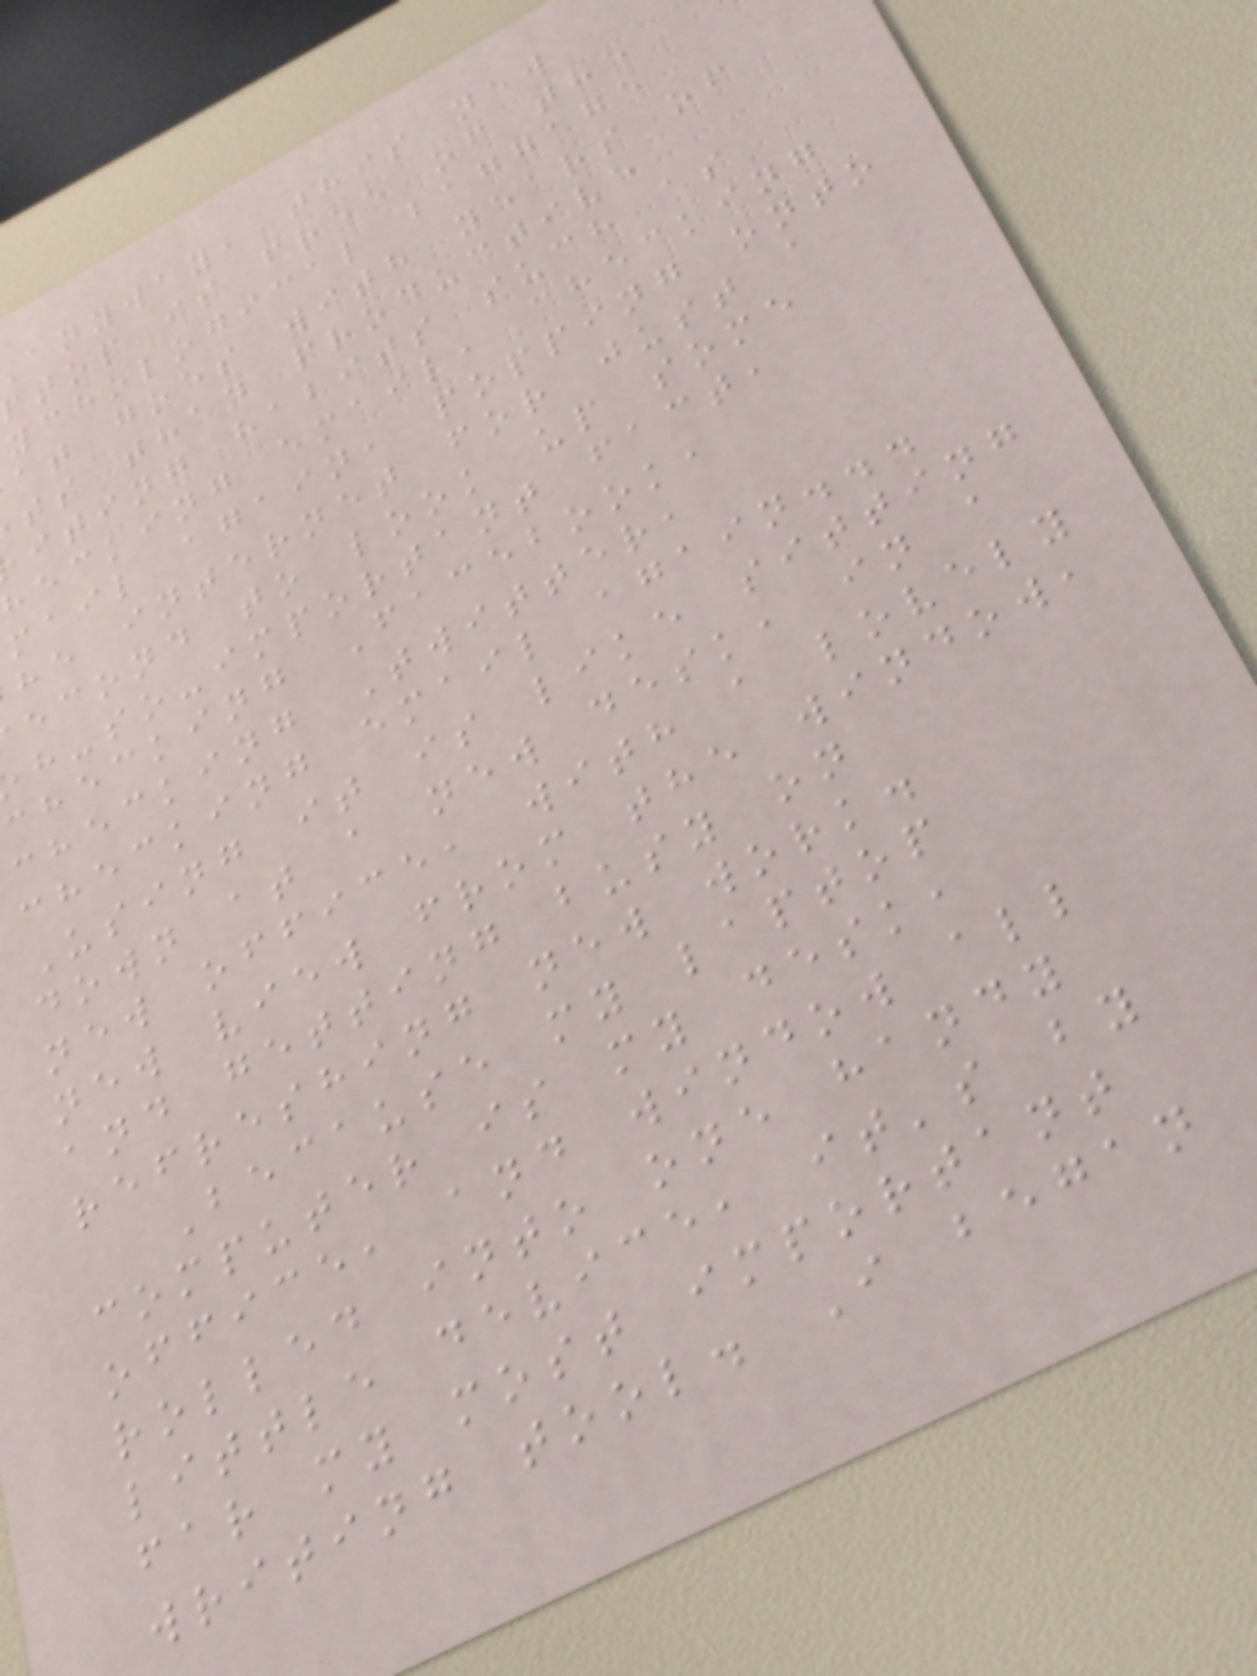anyway, this new
ptop is free of the
ychological baggage
at goes with years of
ss than productive
iting habits such as
hecking email, checking
mail again, popping onto
he internet for just a
econd to look up some
h-so-important fact,
checking Facebook,
checking Twitter,
checking email again...
Using it is like sitting
down at a new desk, in a
new office, with a lovely
new view from the window,
and getting busy on
refreshing new work.
Because my laptop
computer is my desk,
office, and window all
rolled into one handy
little device, it's by
far my most important
writing tool. I began
